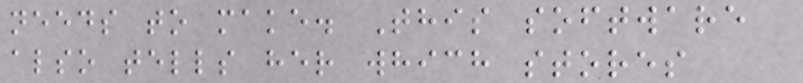needs to make. This software
also tells her which stores
